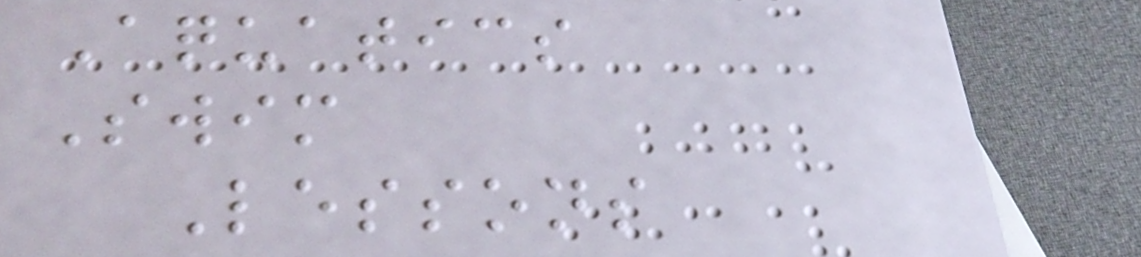Aquatics
Swim
Lessons
